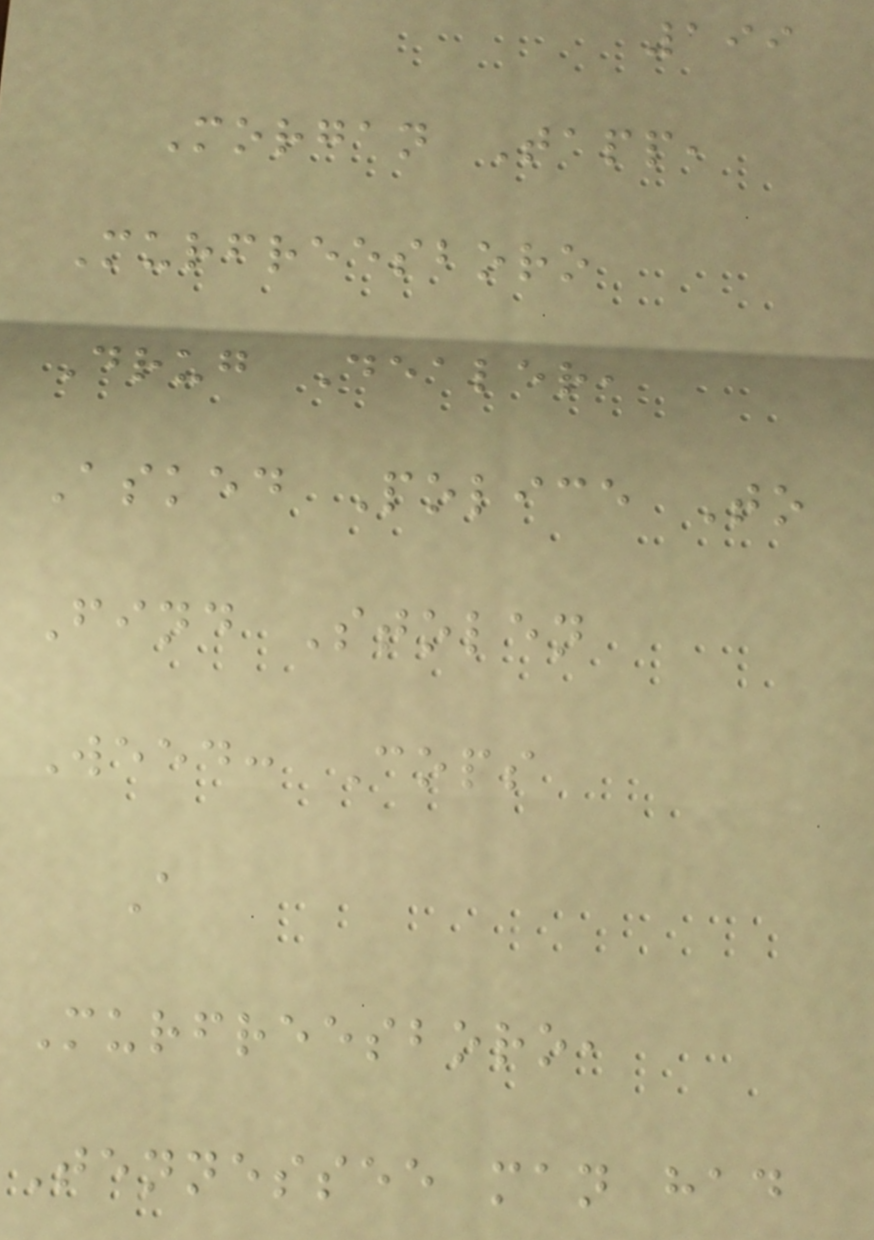199
Morgan Tapp,
Murfreesboro
Drug Dealer,
Asked Police To
Find Stolen
Weed: Cops
A
Murfreesboro,
Tennessee man had
